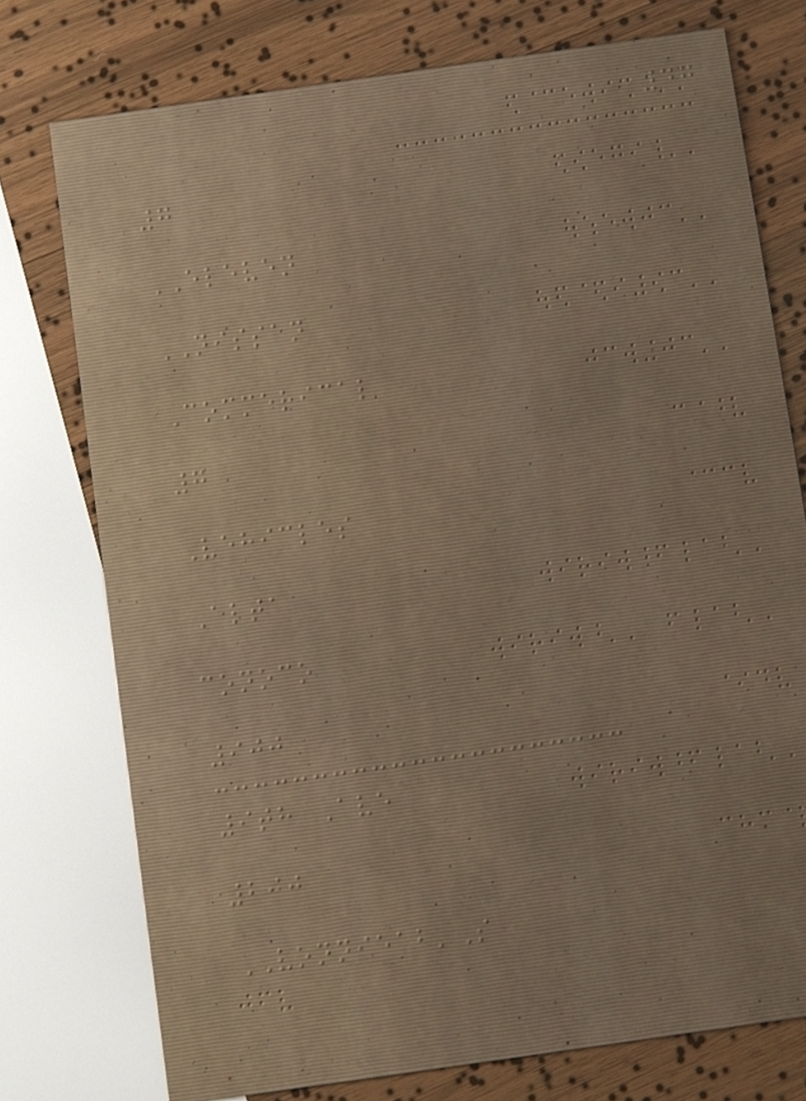47
7
ELEVEN
NISSAN
Commerical
7
Vehicles
Alta
conoco
900
9th Ave
200
VONNIEAB'S
